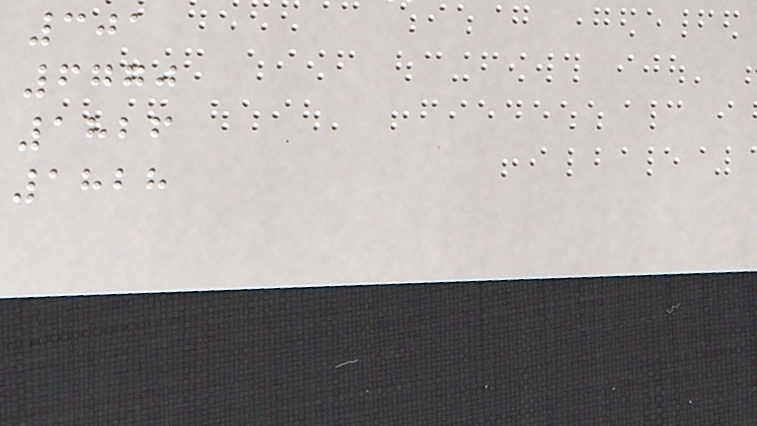301
6770
1826
1828
